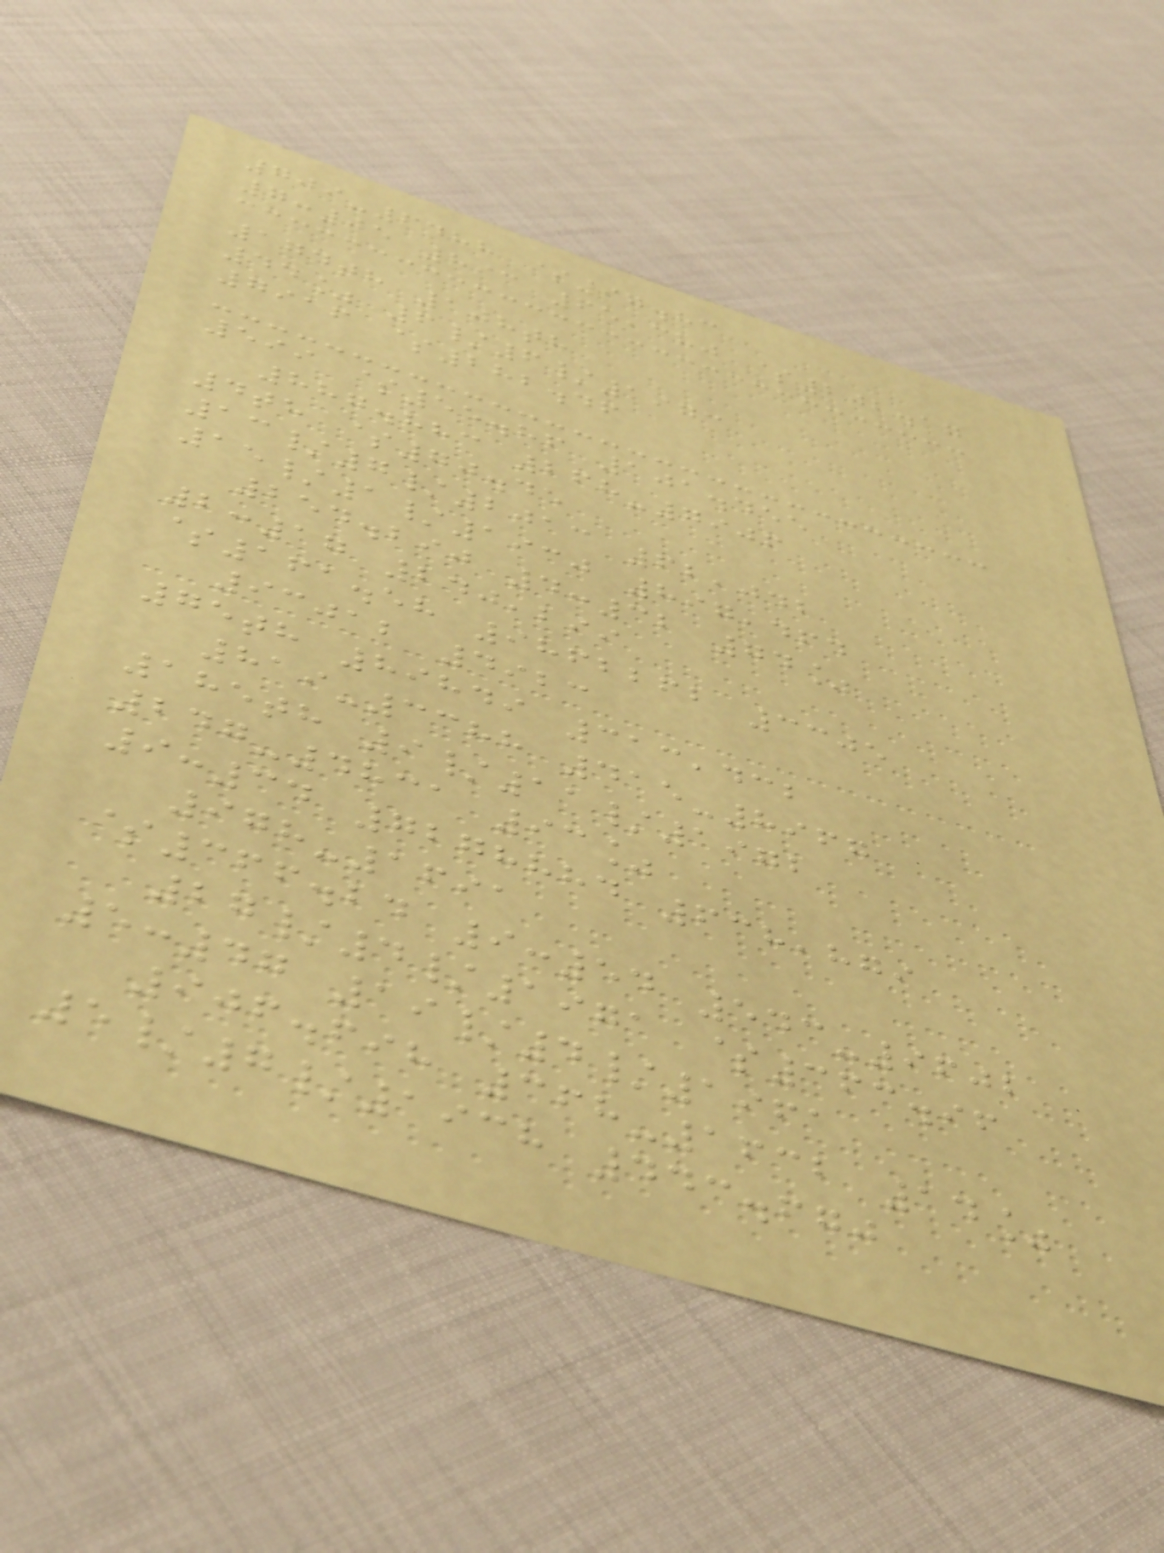709-6488 $97.83
7:05 893 65,380 $202.17
174th 108th
44% 6/6/1973
7916 $282.46
599 $55.86 101.455
887.883 268-7906
4th $70.45
13/7/2013 62,042
15/1/1930 897,464
254.290 4:32 74%
2:17 240,299
$161.58 9862262 3305
93012 4923
75th 89849 313,432
819-3388 415-8967
185th 9/11/1972
247-4831 93%
9:34 7278884 638,879
978-1691
$366.24 9:54 543-9602
27/4/1971 $363.96
5:47 19/4/1961
906.698 368-1632 14%
5/7/1938 443.670
